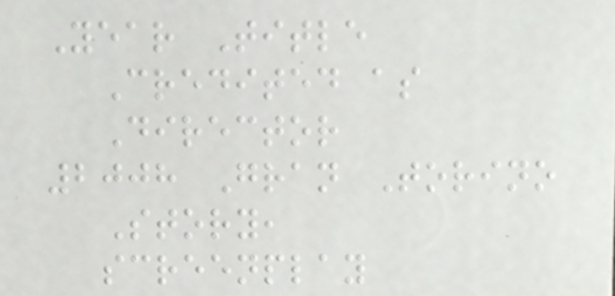Year Title
Credited as
Director
2008 Gran Torino
Story,
screenplay
